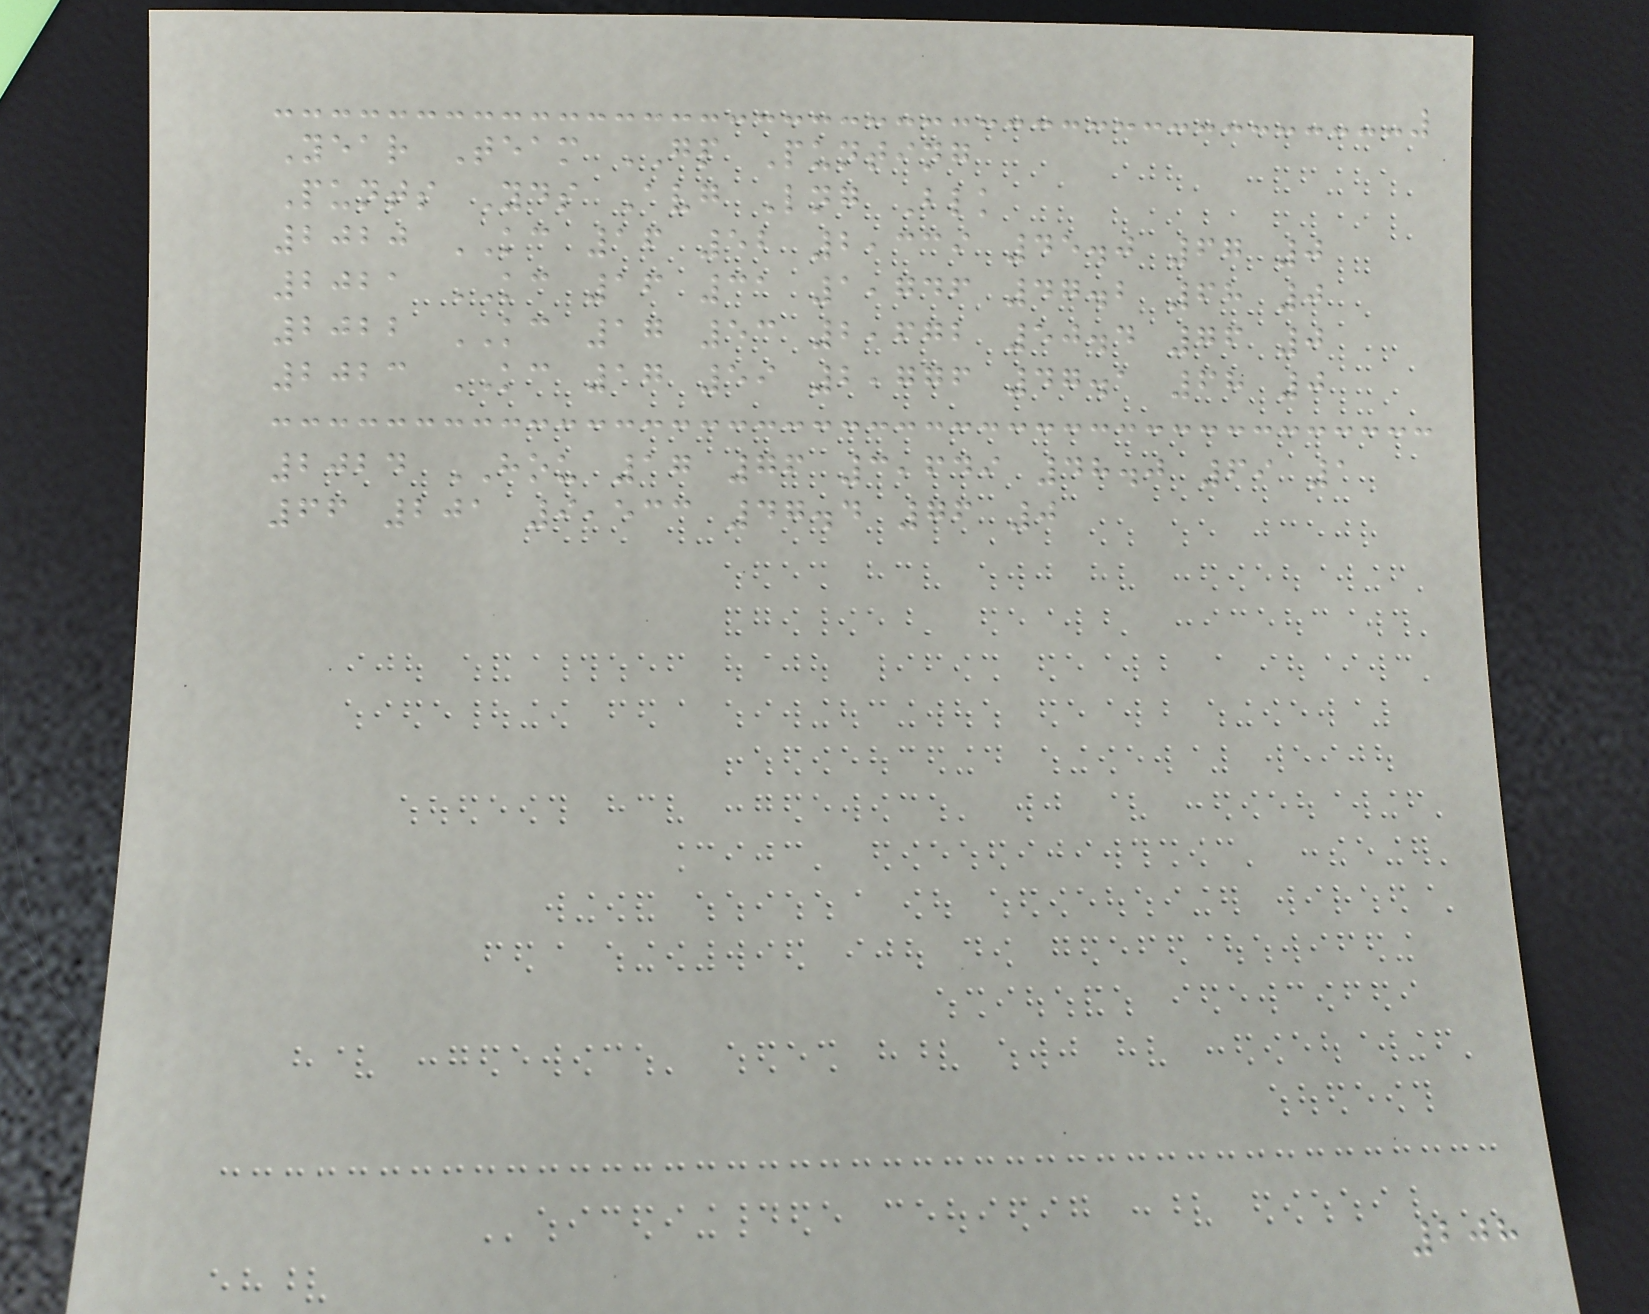Year Team GP Punting
Punts Yds Avg Lng Blk
2020 KC 16 52 2,339 45.0 67 0
2021 KC 16 31 1,746 47.2 68 0
2022 KC 17 53 2,672 50.4 76 0
2023 KC 17 59 2,776 47.1 68 0
2024 HOU 17 76 3,649 48.0 69 1
66 201 9,533 47.4 76 0
208
